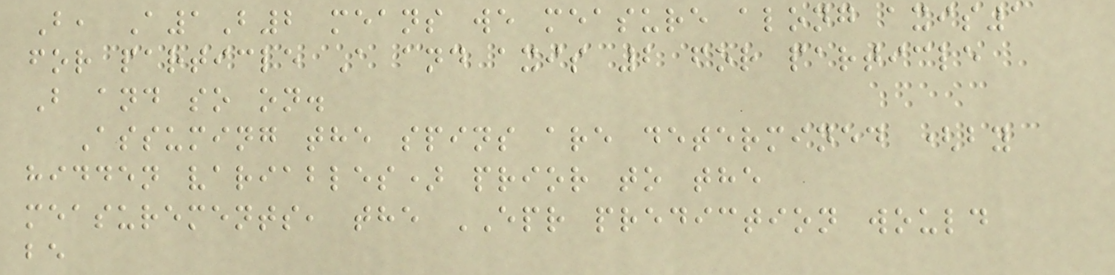B, A1B2 means we measure along axis1
for particle A and axis 2 for particle
B and so on.
Assuming the spins are determined (by
hidden variables) prior to the
measurements, the EPR prediction would
be
